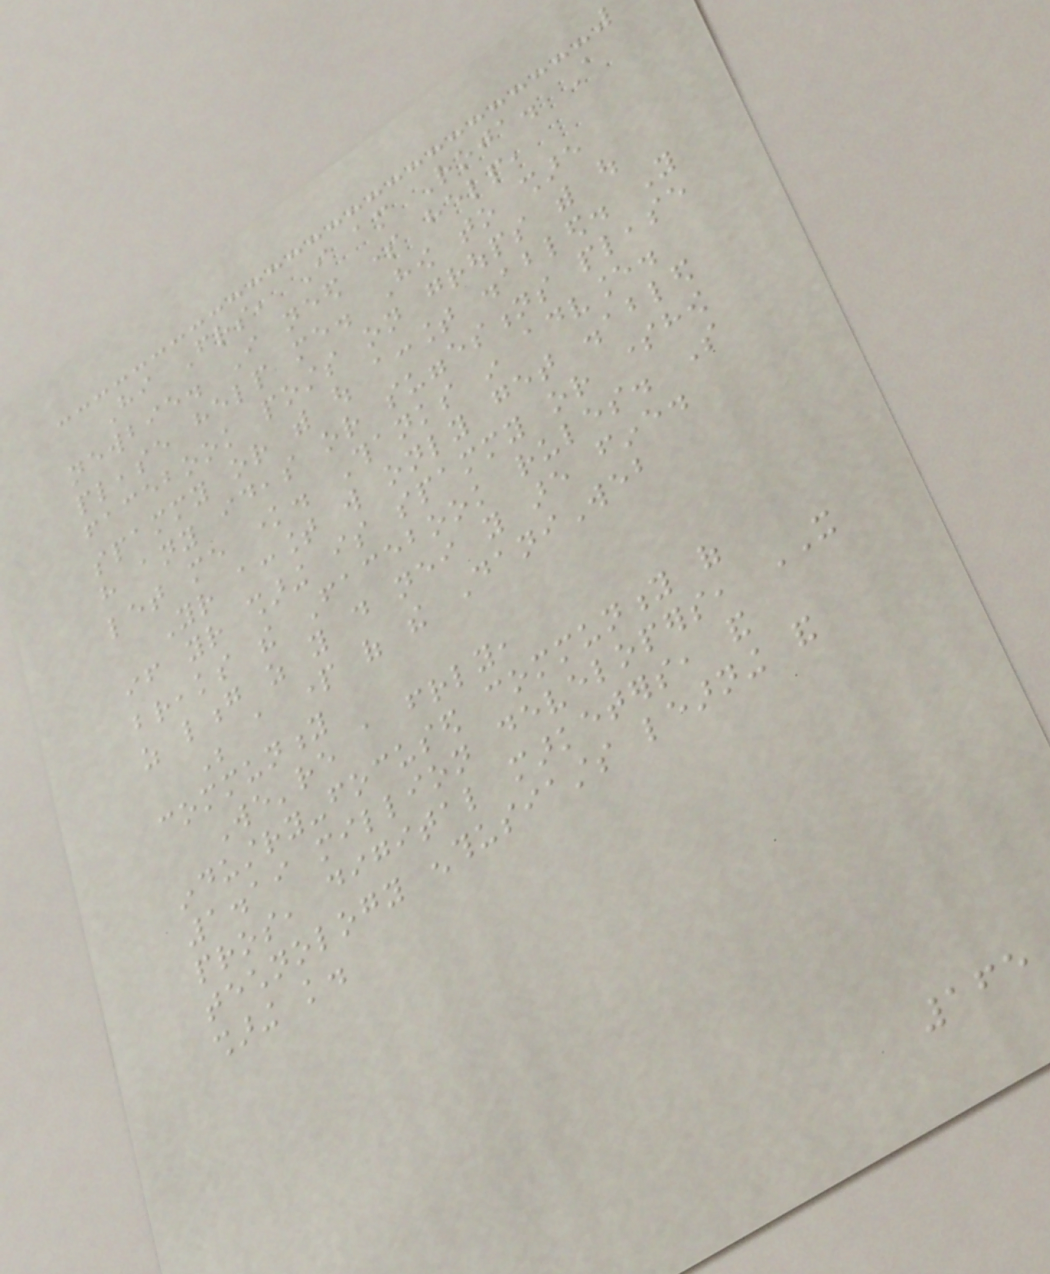Hi Friends, I am Roja. A
newbie. I need some help,
please help me. How to share
facebook posts on groups with out
spammy or with out account disabled. You
have any ideas or suggestions please
let me know. Thanks in advance.
Your account will only get disabled
if your sharing is spammy or somehow
breaks the Facebook rules. So
as long as you do neither you are fine.
Be a part of the DaniWeb
community
We're a friendly,
industry-focused community of
1.19 million developers, IT
pros, digital marketers, and
technology enthusiasts learning and
sharing knowledge.
165
